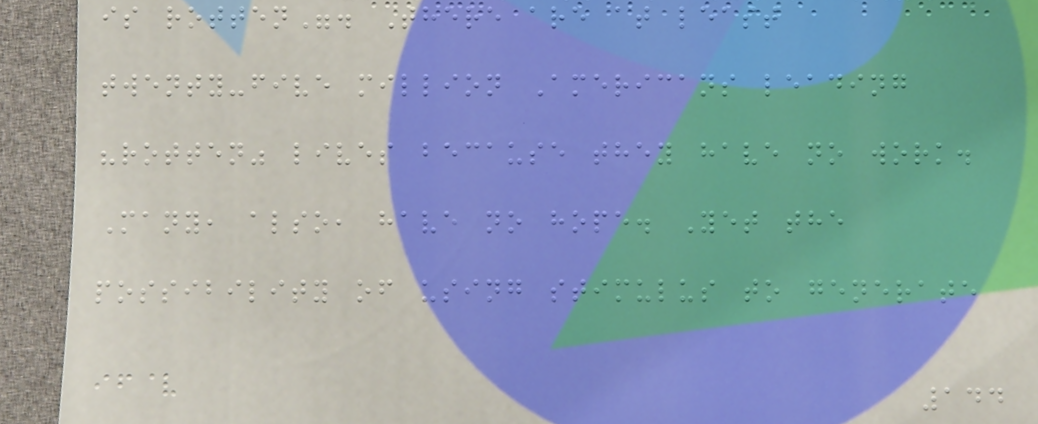is rotten". There are at least
twenty-five million Americans leading
"rotten" lives because they have no work.
Many, also, have no hope. Yet the
possibility of using stimulus to generate
144
